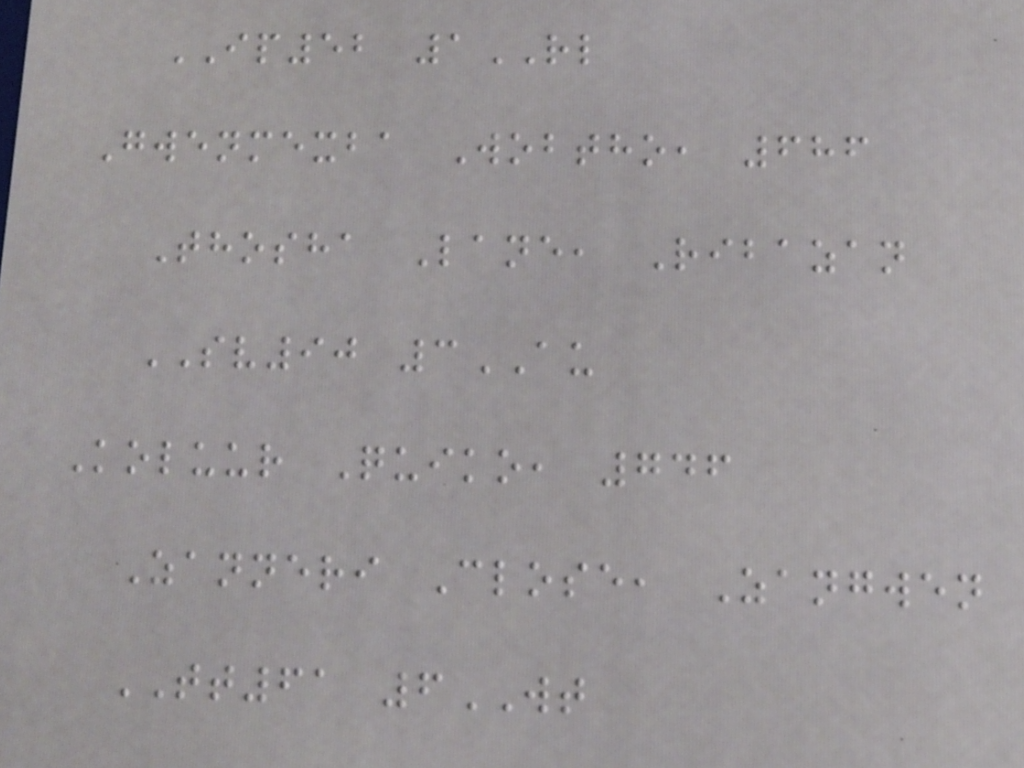IP52 1RL
Gwenmexba Wobtho, 686
Thosha Lane, Ribazan
SV90 3AU
Koluur Quiko, 746
Zanneri Close, Zangwen
TT61 6WT
